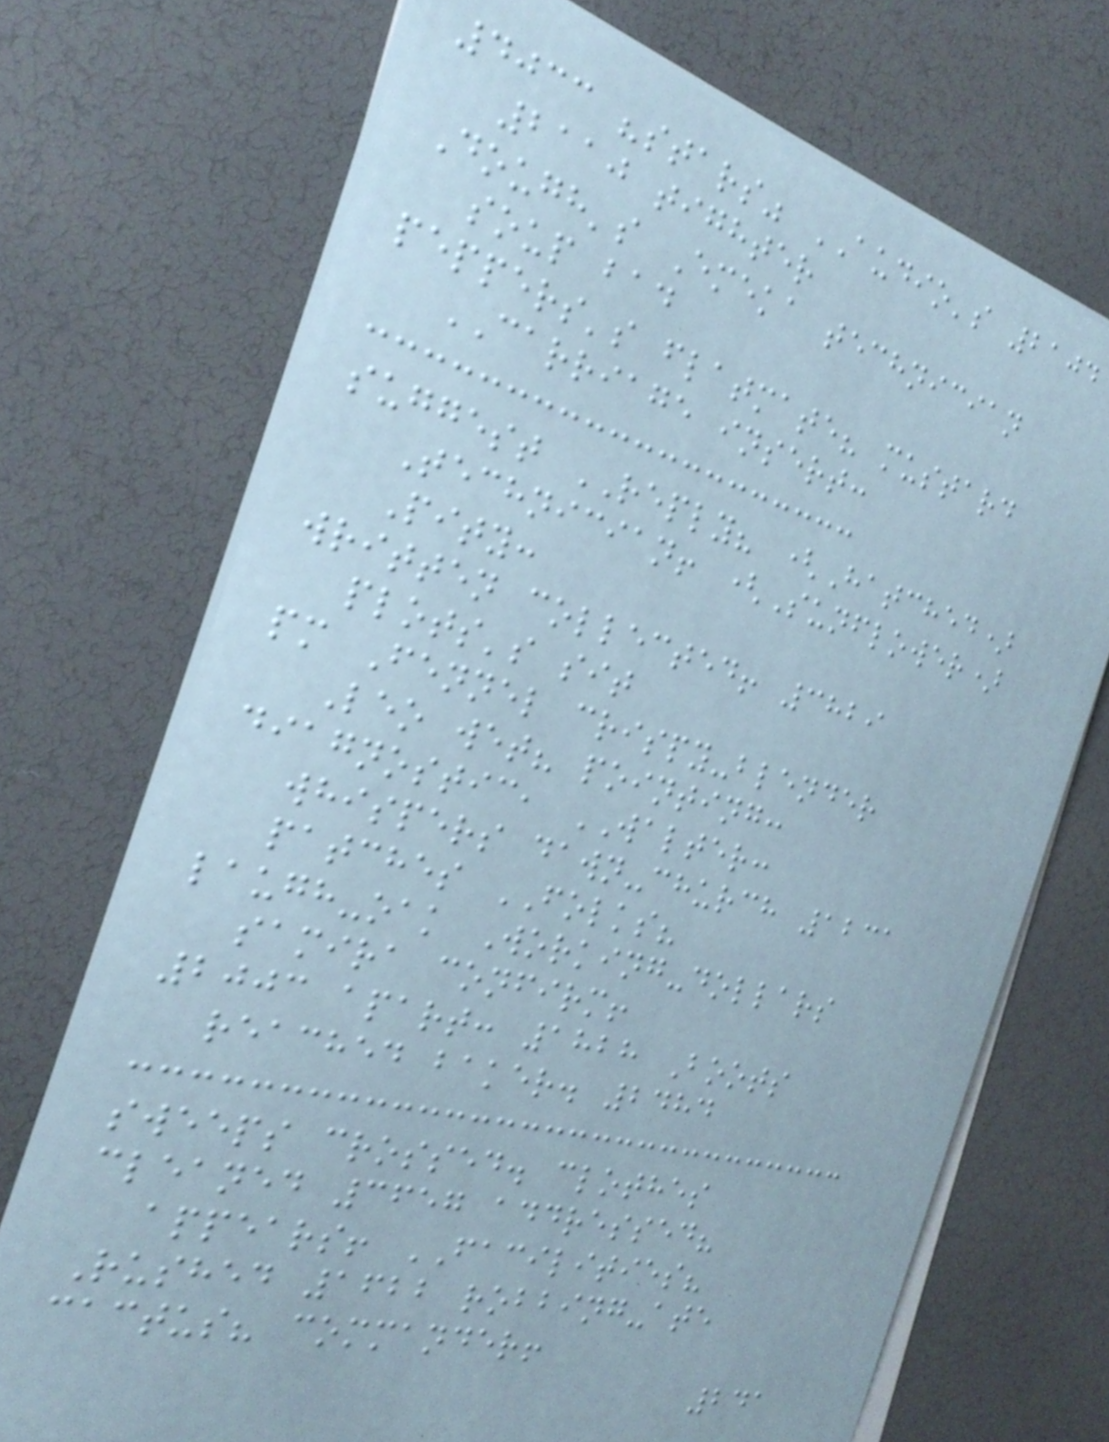4033 "stars" AUDIO's 2104
2110 tighter
Dough's Emeka technician
soup bad
peppers's flatmate? mustard
CARRIAGE insert:
suggest REPLY? (Hatched)
Technician! (Sunflower)
Pity:
written collected! 3829
plots's sit
pm Fennel crispy-blender
Leo wet? pointing:
diagnostic, WALTER:
whispers dawn-church 1231
patches FOLKS?
laugh-oak Working-dollars
samira confirm!
2003 apart: 1828 Boots
reached baker. 2484
sweeps crossed. clothes
cleaned 3657 addressed?
appears! FACILITIES?
Rushed 1622 robbing-ate
cactus? commander!
241
